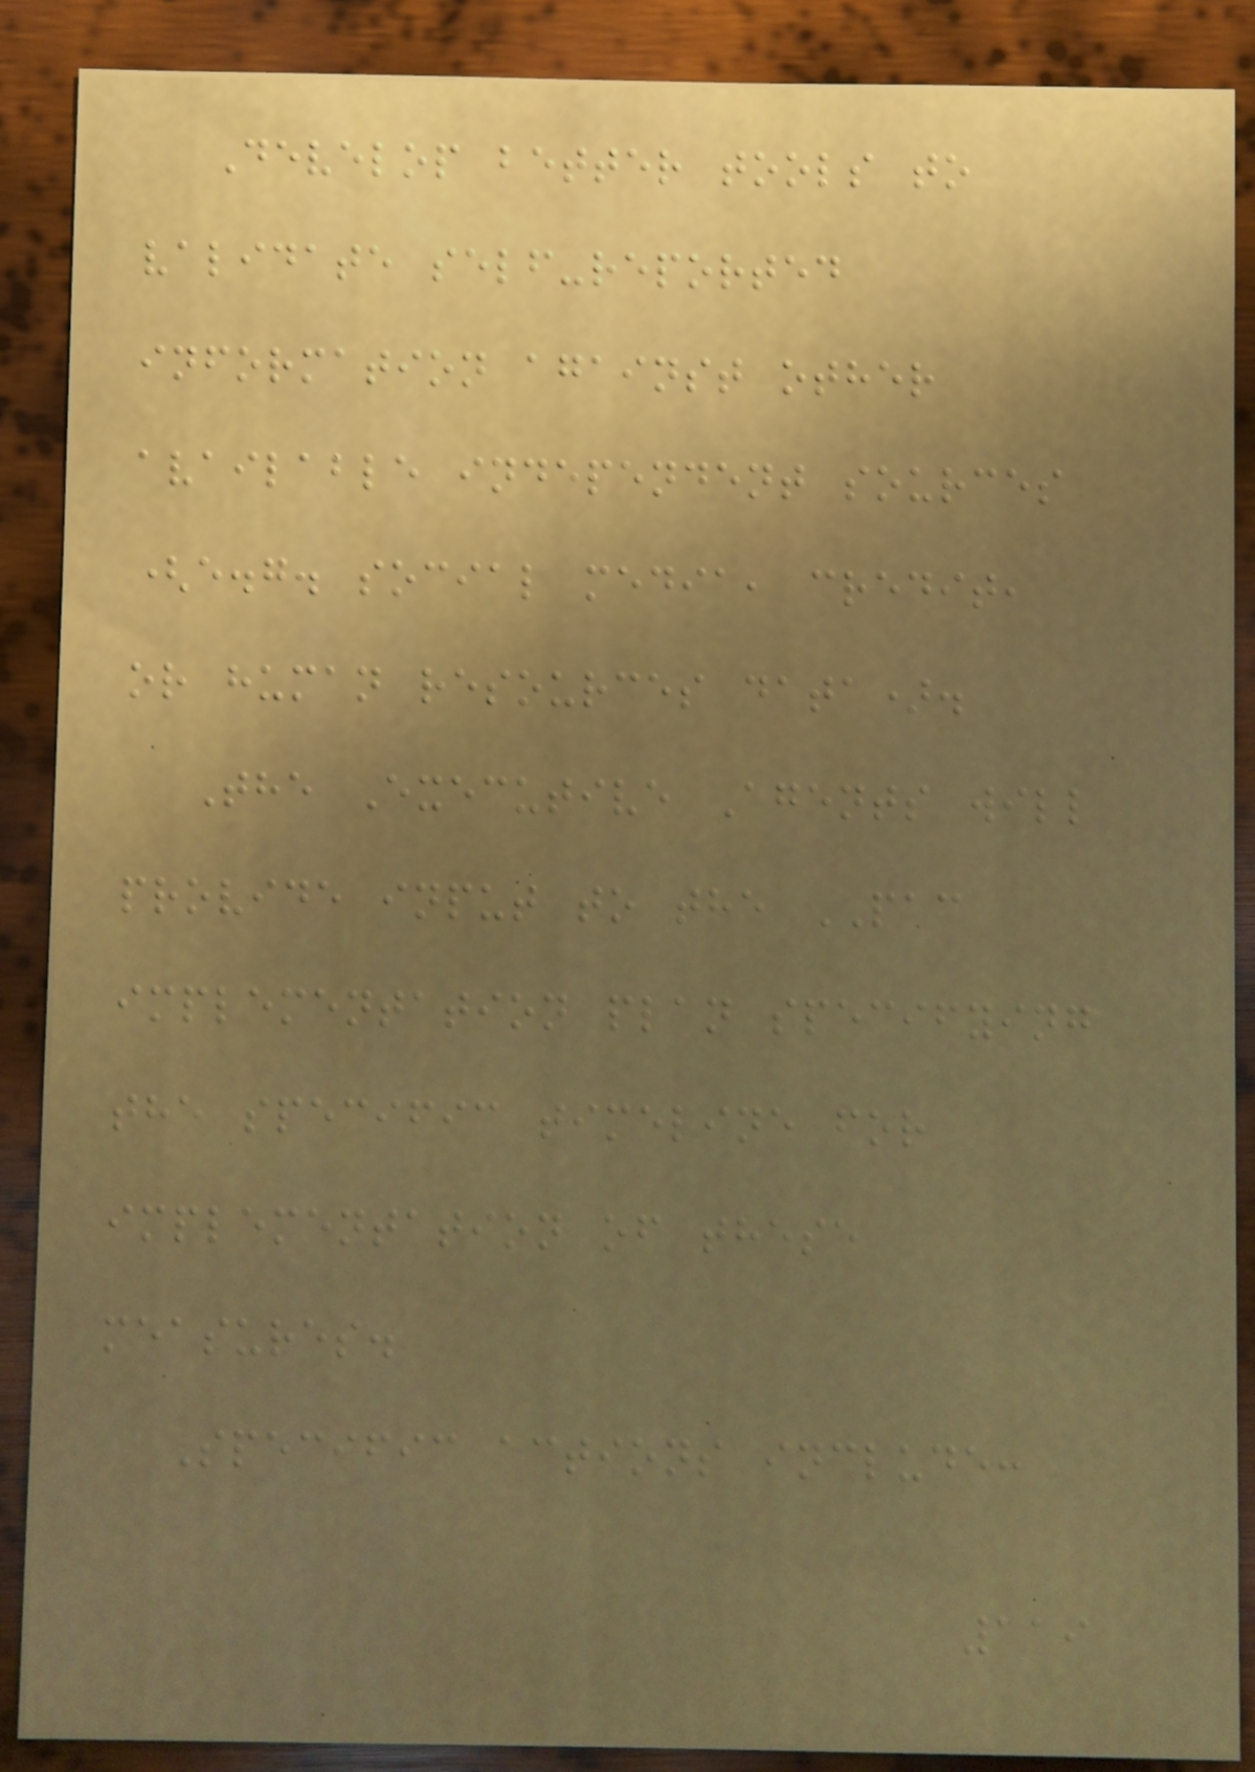Develop better tools to
validate self-reported
information against other
available independent sources
(e.g. social media, credit,
or human resources data).
The Executive Agents will
provide input to the PAC
implementation plan specifying
the specific timeline for
implementation of these
measures.
Specific actions include:
119
